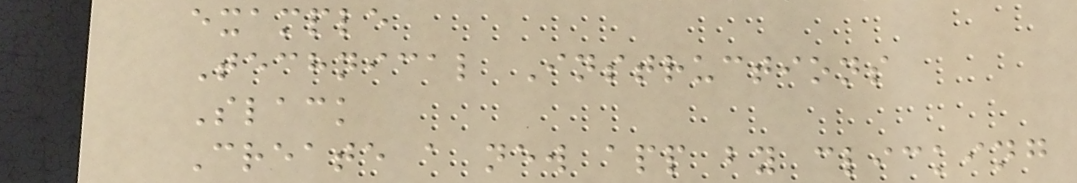example
Technical Instructions
Slack
Create a new app by clicking
